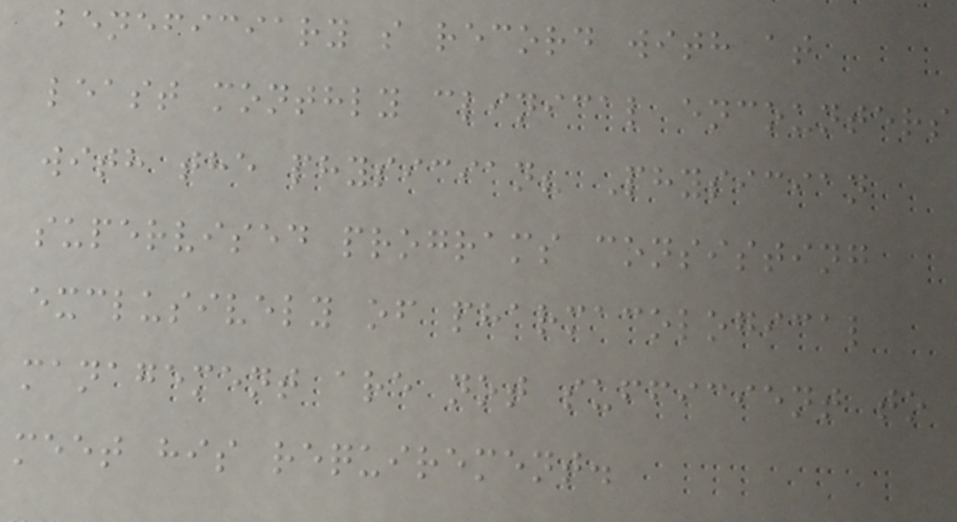beneficiary s record with at
least monthly clinical encounters
with the physician? Physician
supervised programs consisting
exclusively of pharmacological
management are not sufficient to
meet his requirement.
